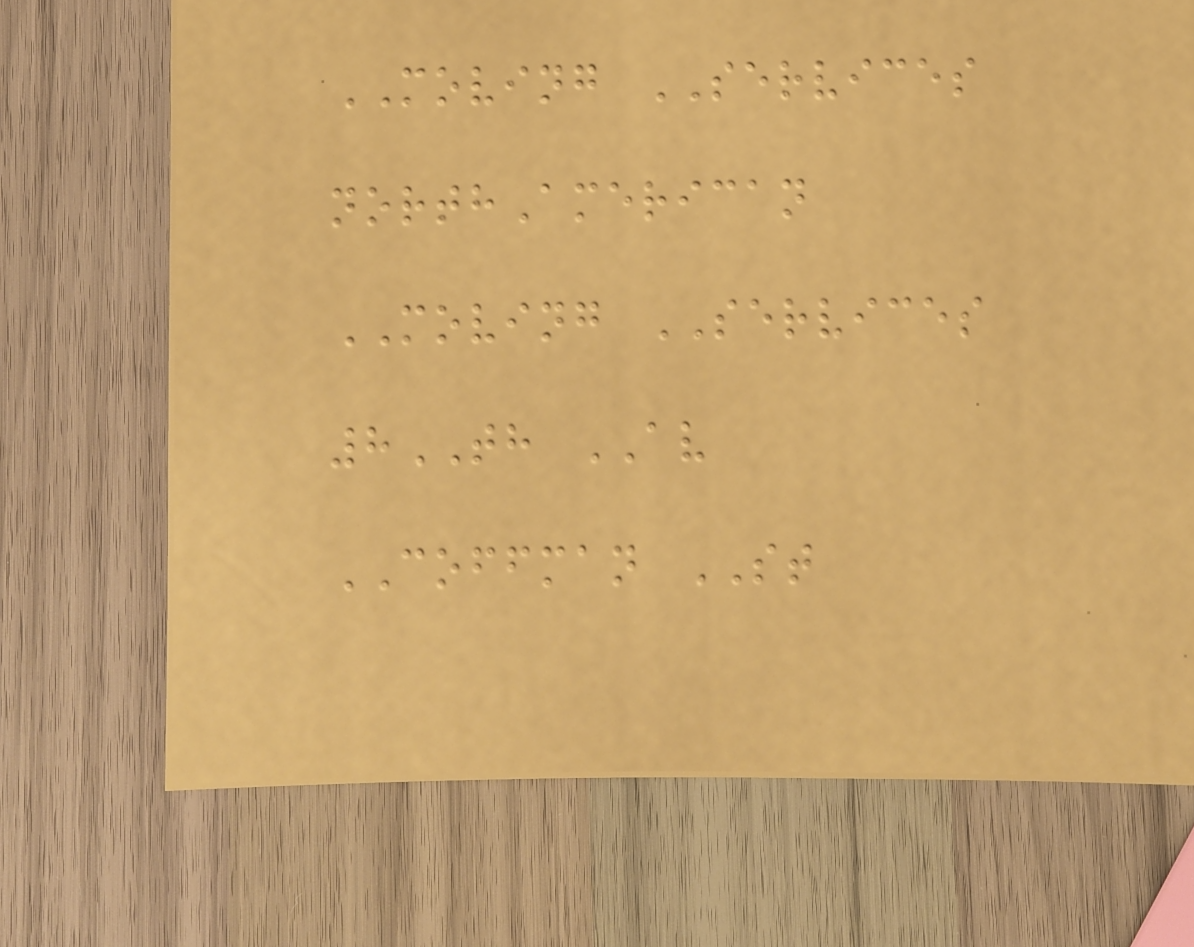MOVING SERVICES
northAmerican
MOVING SERVICES
8TH AV
COFFMAN ST
